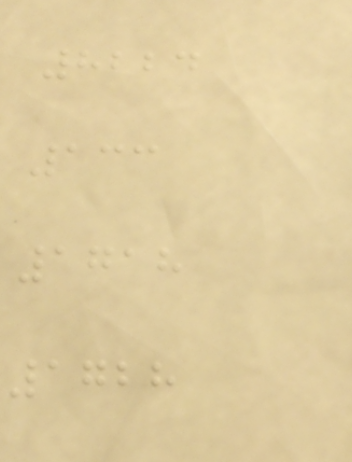8224
133
1718
1728
